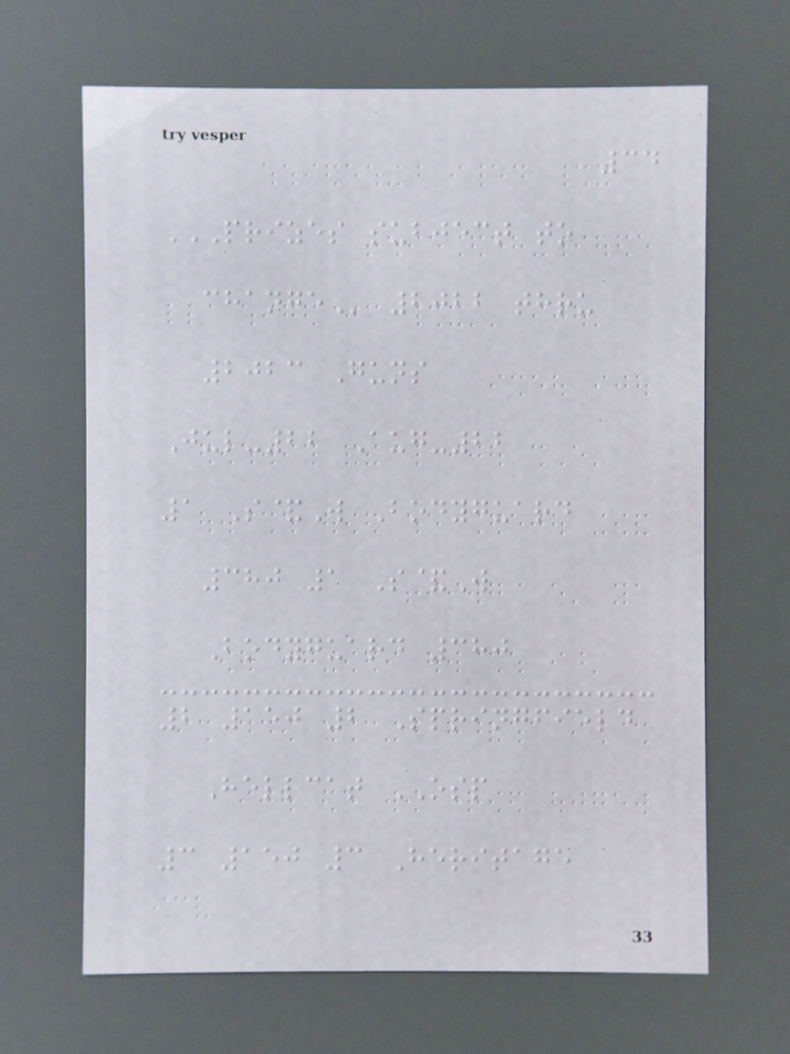34
PRIZES SUBJECT TO
CHANGE 2022 thru
2023 Guns
Jul-22 Aug-22
1 S&W Bodyguard
380 1 S&W
Bodyguard 380
2 150 2 Springfield
Hellcat OSP
3 150 3 Heritage
